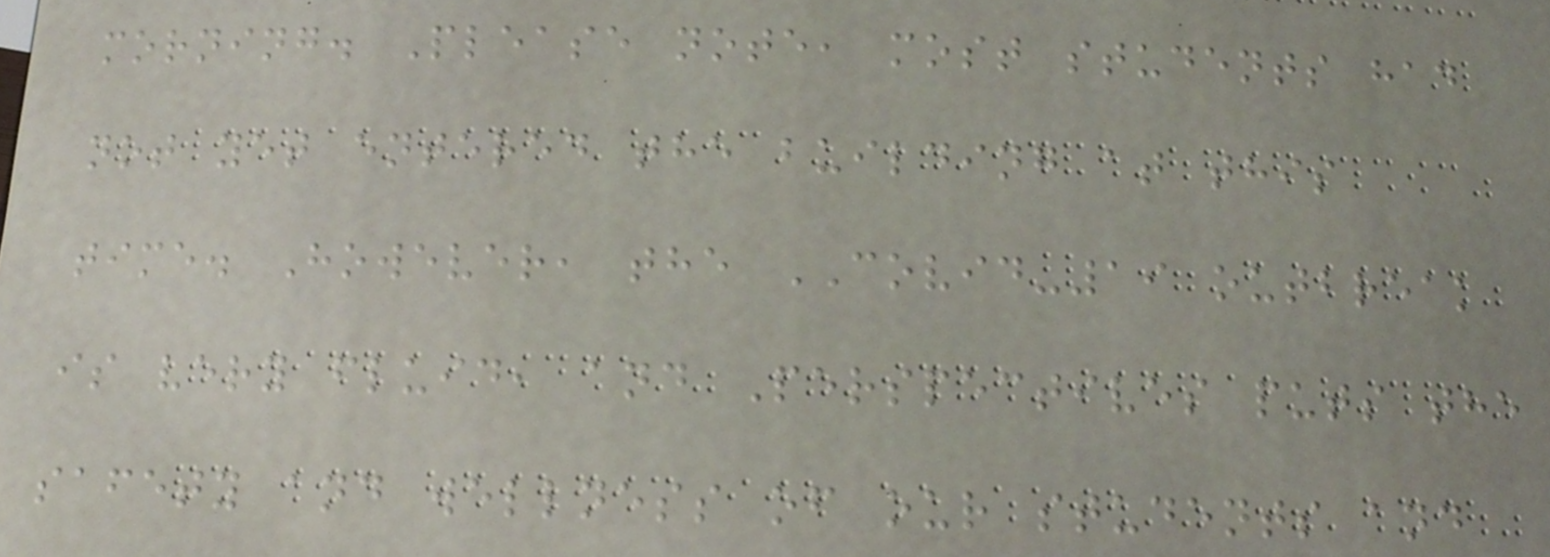morning. Please note, most students had
not yet entered the building at this
time. However, the COVID-19 outbreak
is very fluid, and Perspectives puts the
safety and wellness of our students and
